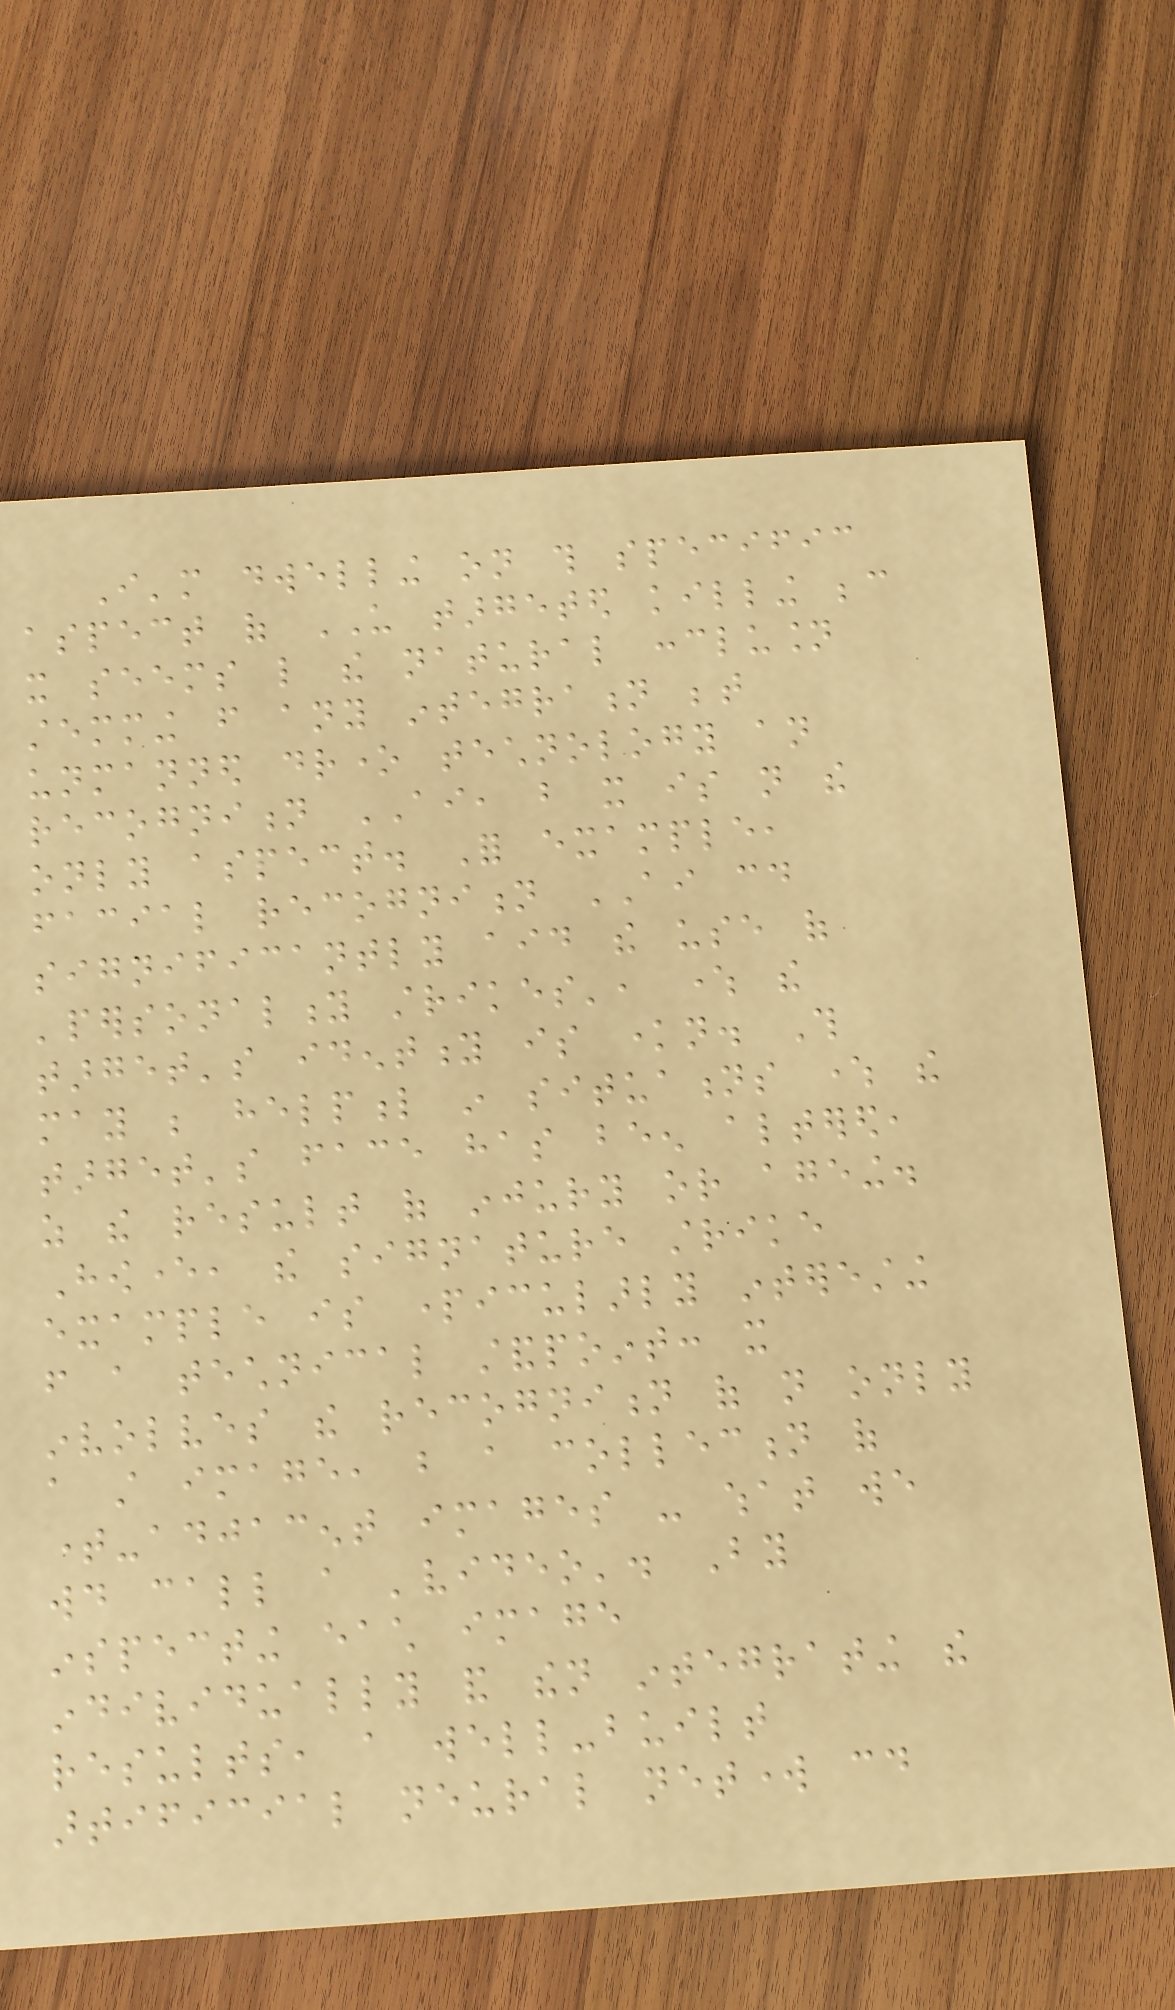I'm dwelling on this specific
aspect of US targeted killing because
it seems like the natural conclusion
stemming from any integration between
unmanned drone technology an
recognition AI, but it is not the
only aspect. For example,
facial recognition AI could
significantly aid the use of
'personality strikes', where the
target's identity is known. This
may be helpful in situations where the
target's face has been altered,
as the result of injury or ageing.
However, the signature strike
example is particularly interesting
from a technical standpoint: it
involves the recognition of not only
a still image, but a collection of
time-adjacent images - what we
would call a 'video'. By
inspecting each image
individually and then integrating the
results, a well-built
artificial neural network could
